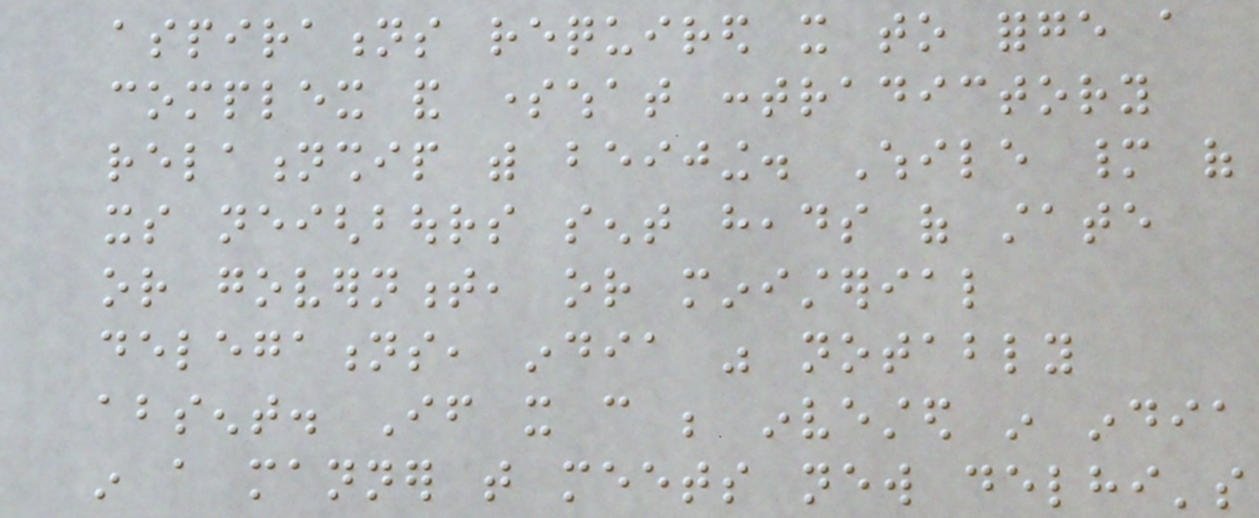aspirations required it to forge a
complex and somewhat contradictory
relationship with beijing. While many of
its neighbours sent heads of state
or government, or ministerial
delegations, india was notably
absent. If it can be invested in india
in a manner that meets new delhi's
